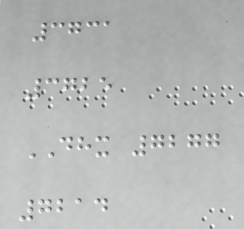3731
3725
DHX 7277
7214
